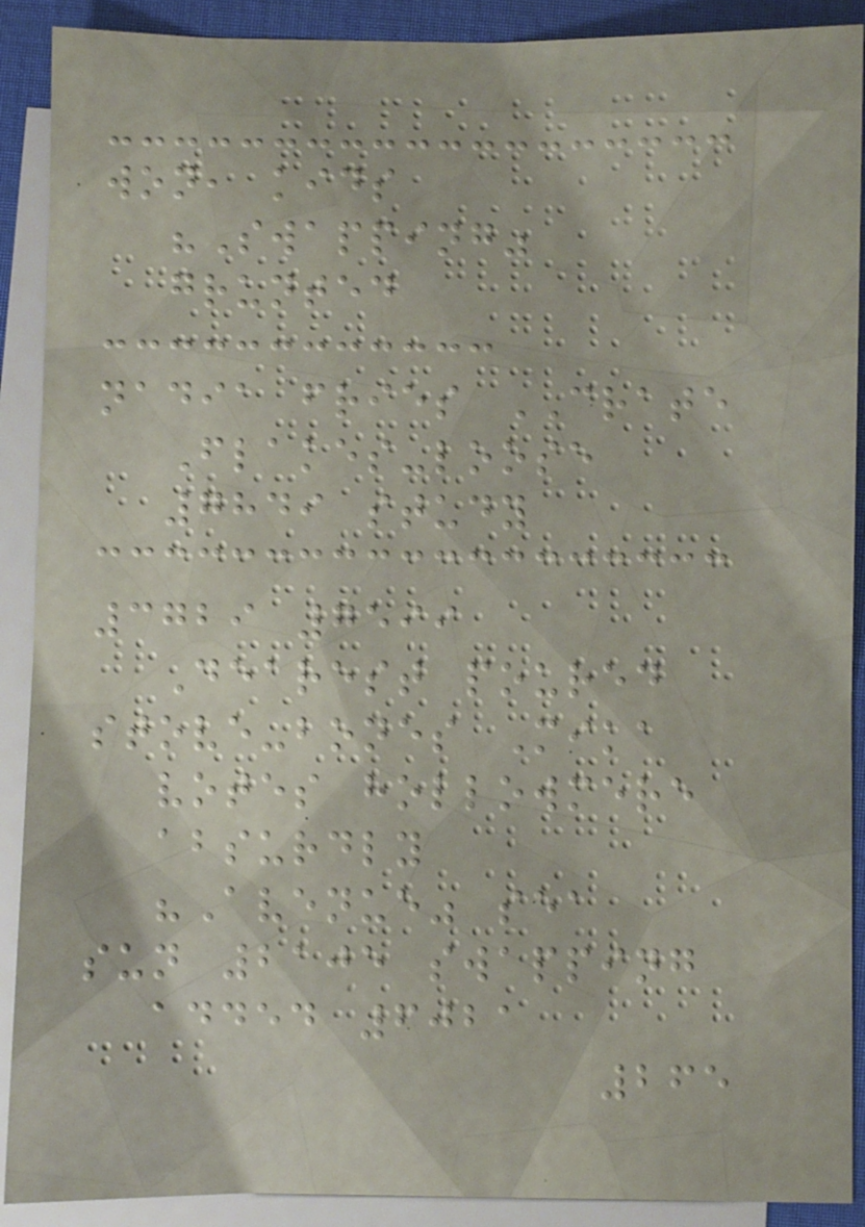won, kids
"Swapping"
grunted
nadia fries CRATE
Flakes-loose
7849 study
3729 7599
Dearest poured
stove-bones Mika
votes hollowmere
absurdly
"Avenue" sea
sun 2105 swapping
added 6021
265
